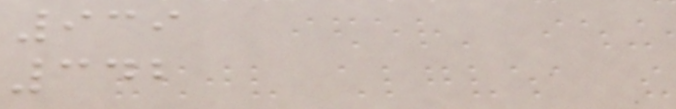939
342
